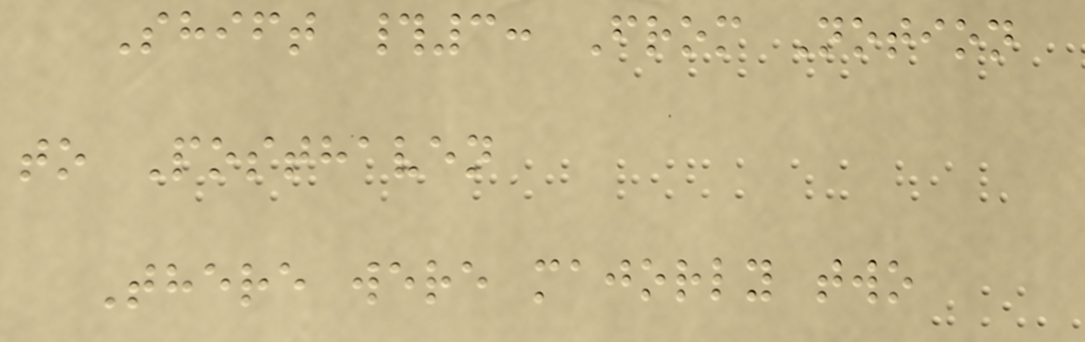Shift #3: From Notion
to Posthaven
There were majorly two
